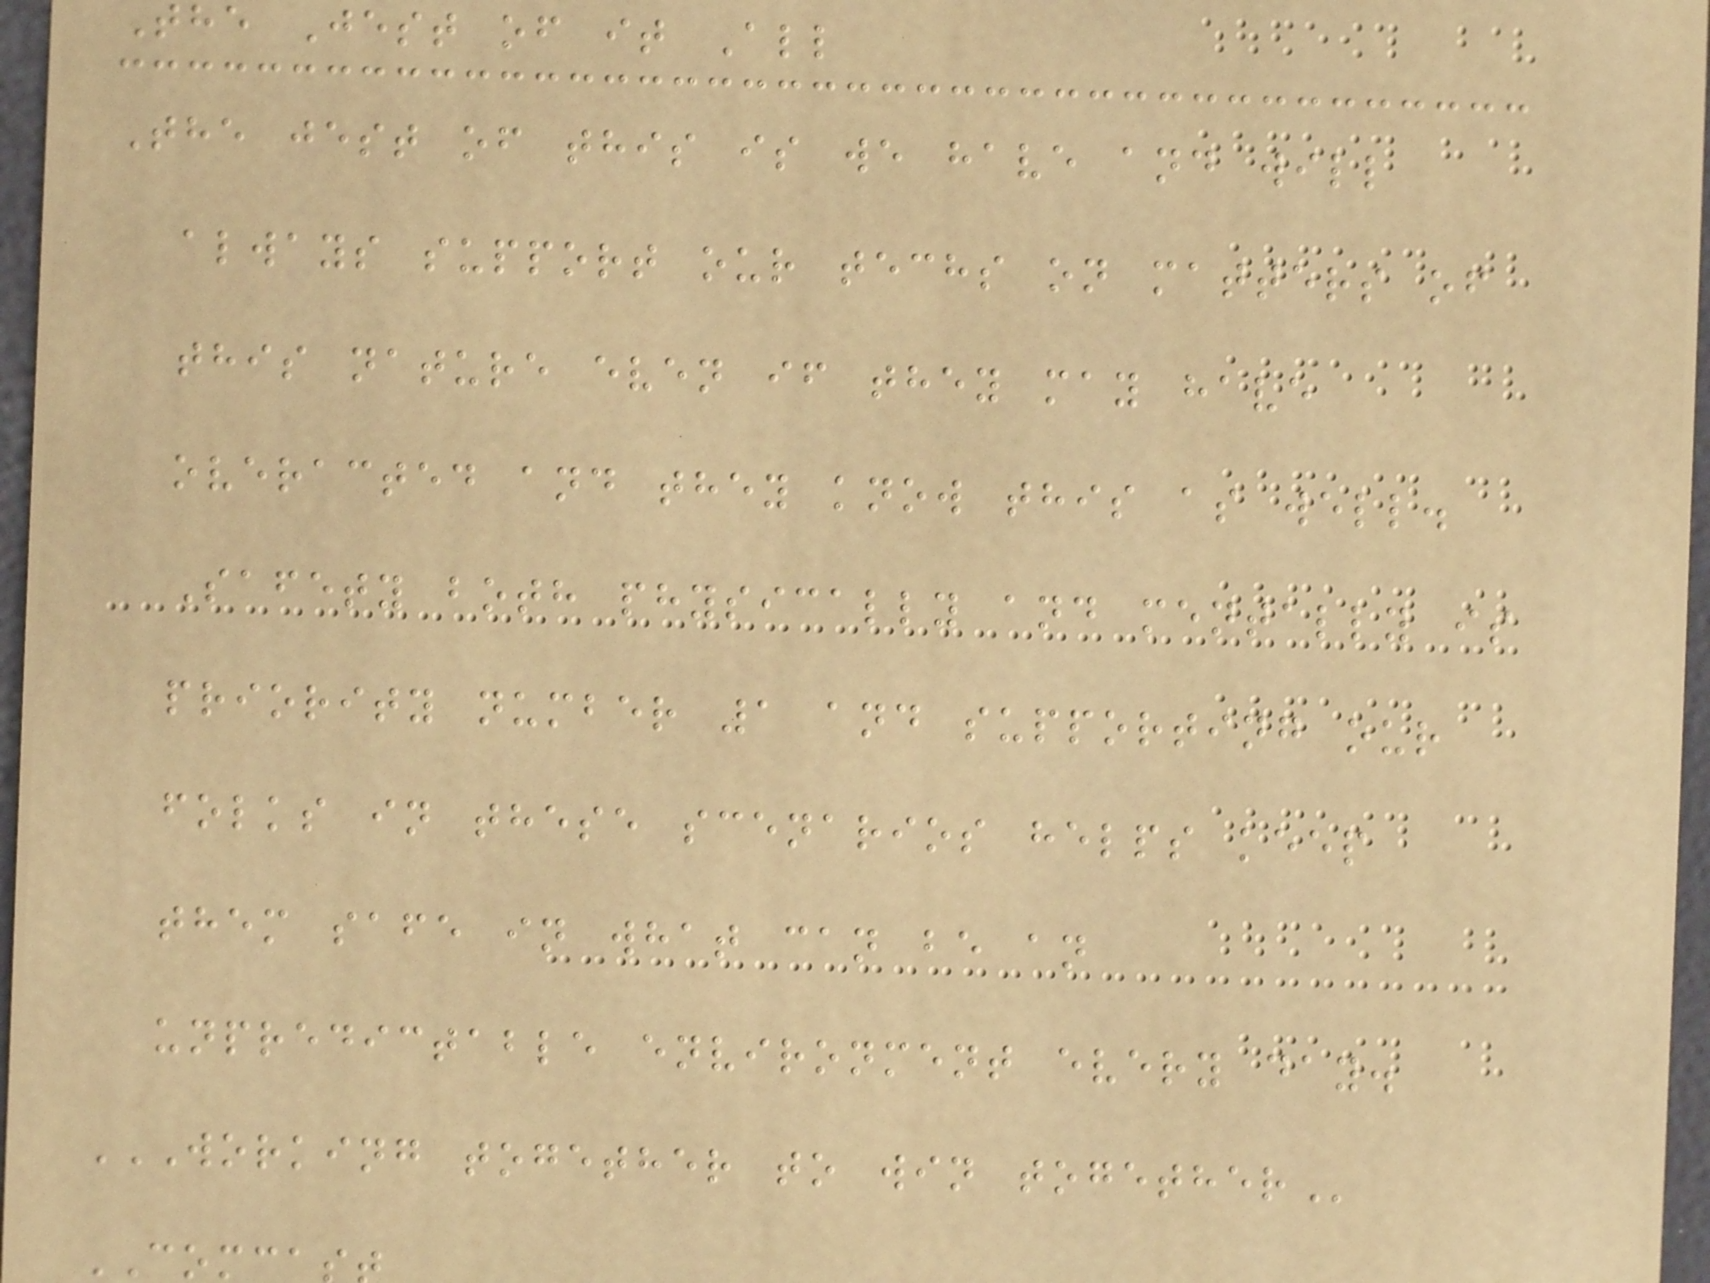The Jest of it All
The jest of this is we have and will
always support our techs on matters of
this nature even if they may have
overacted and they know this as well.
Safety both physically and mentally is
priority number 1 and supporting our
folks in these scenarios helps keep
them safe in what can be an
unpredictable environment every day.
WORKING TOGETHER TO WIN TOGETHER
COMC
